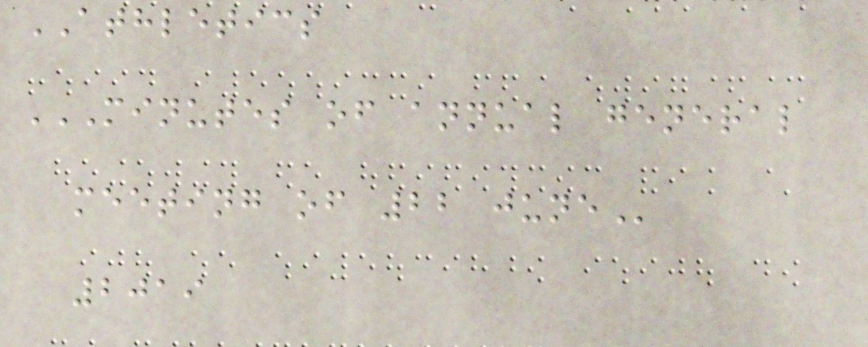ATHLETICS
MINUTES OF ANNUAL GENERAL
MEETING OF 22 JUNE
2019
